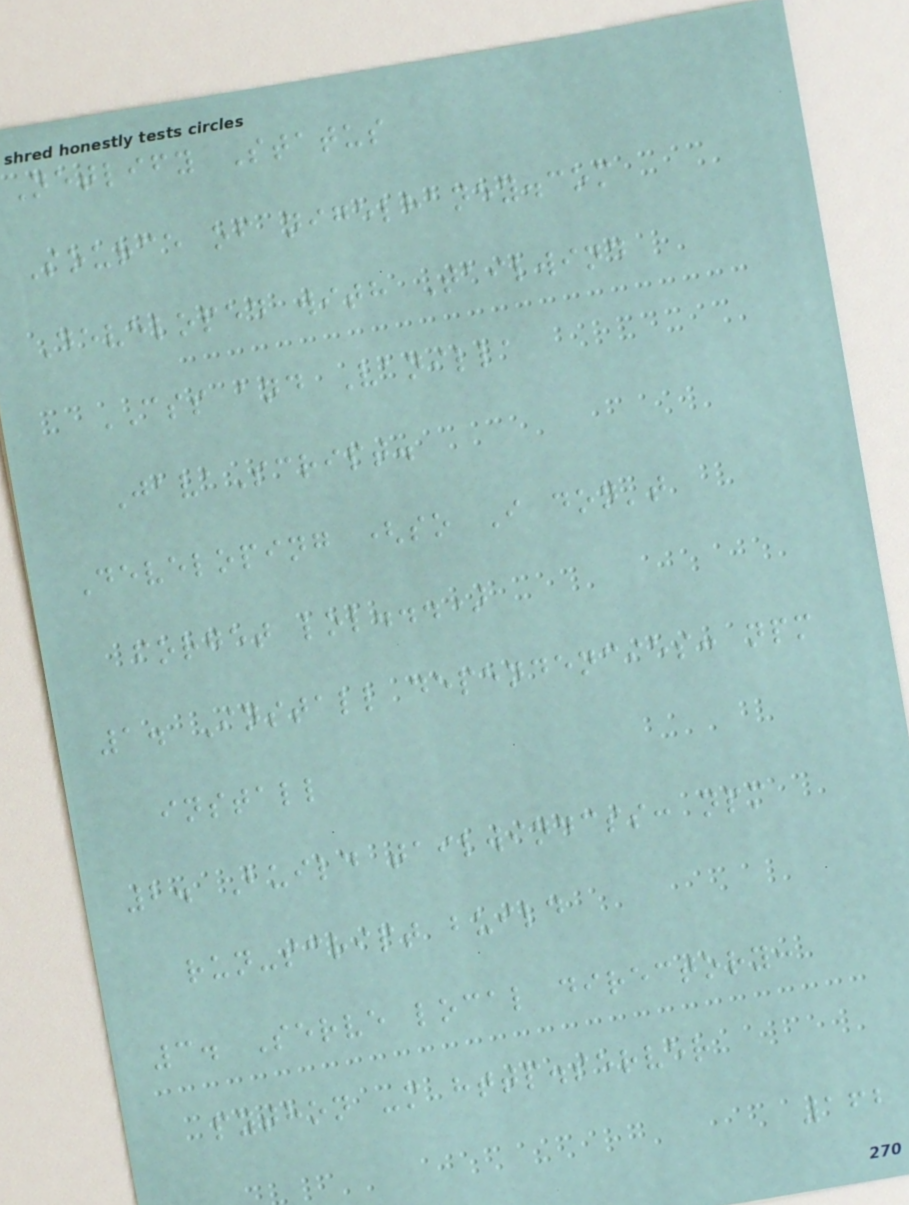Netlify Status
Source of nigelhaney.com
Developed with Tailwind
CSS and Vanilla
JavaScript.
Developing (so I don't
forget lol...)
1. Install dependencies: npm
install
2. Build tailwindcss: npm
run-script build
3. Serve local directory:
python -m http.server
162
